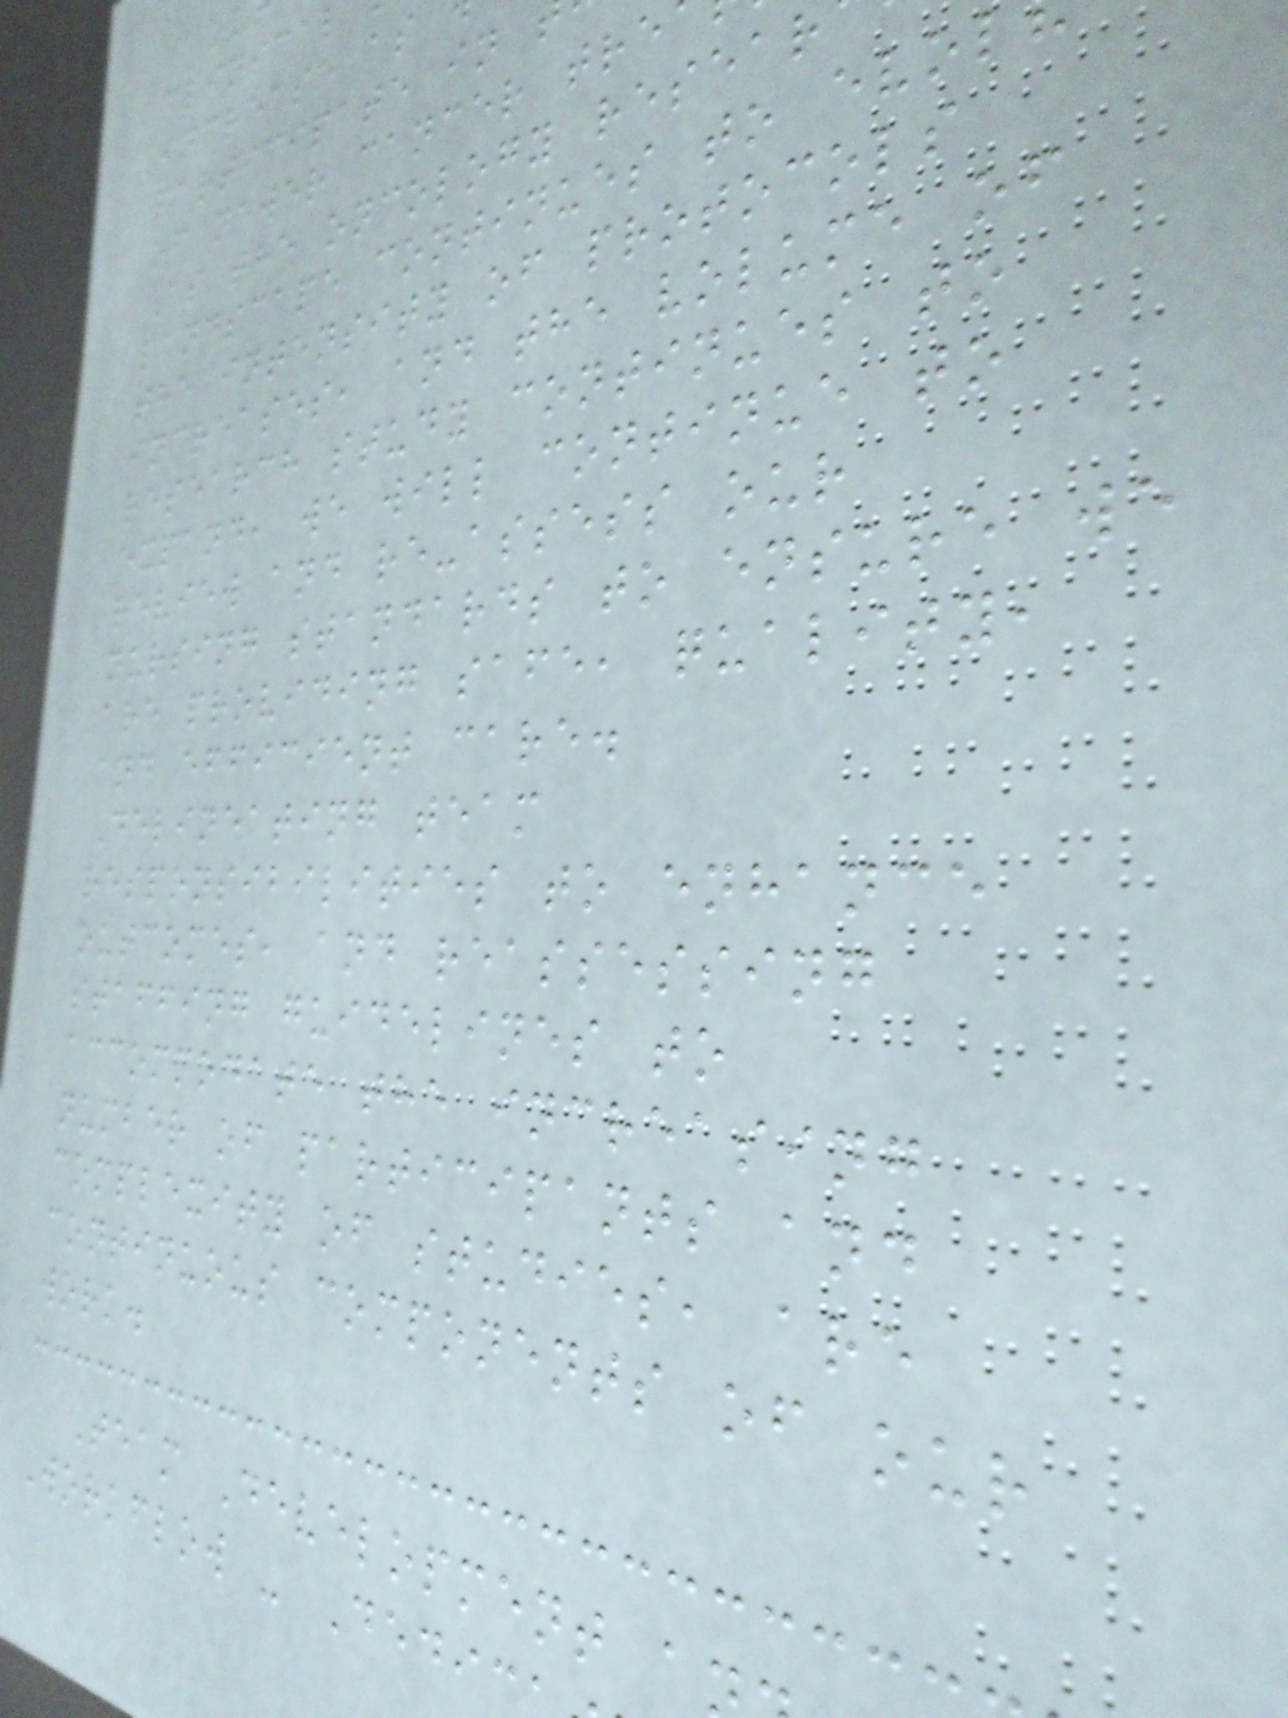clinical
increase as
participate in
of newer cancer tre
As the oncology resear
landscape continues to evol
the intensity of protocols
increases, and the volume of
research study continues to
expand, we will continue to
review and re-assess our
nursing standards to ensure we
are providing safe, quality,
and efficient care.
Delineating team
responsibilities to enhance
outcomes, and reassessing
staffing guidelines to
accommodate the increasing
number of participants and
complexity of studies, are
continuous components of our
work.
Team Development a
Workflow - Dedi
